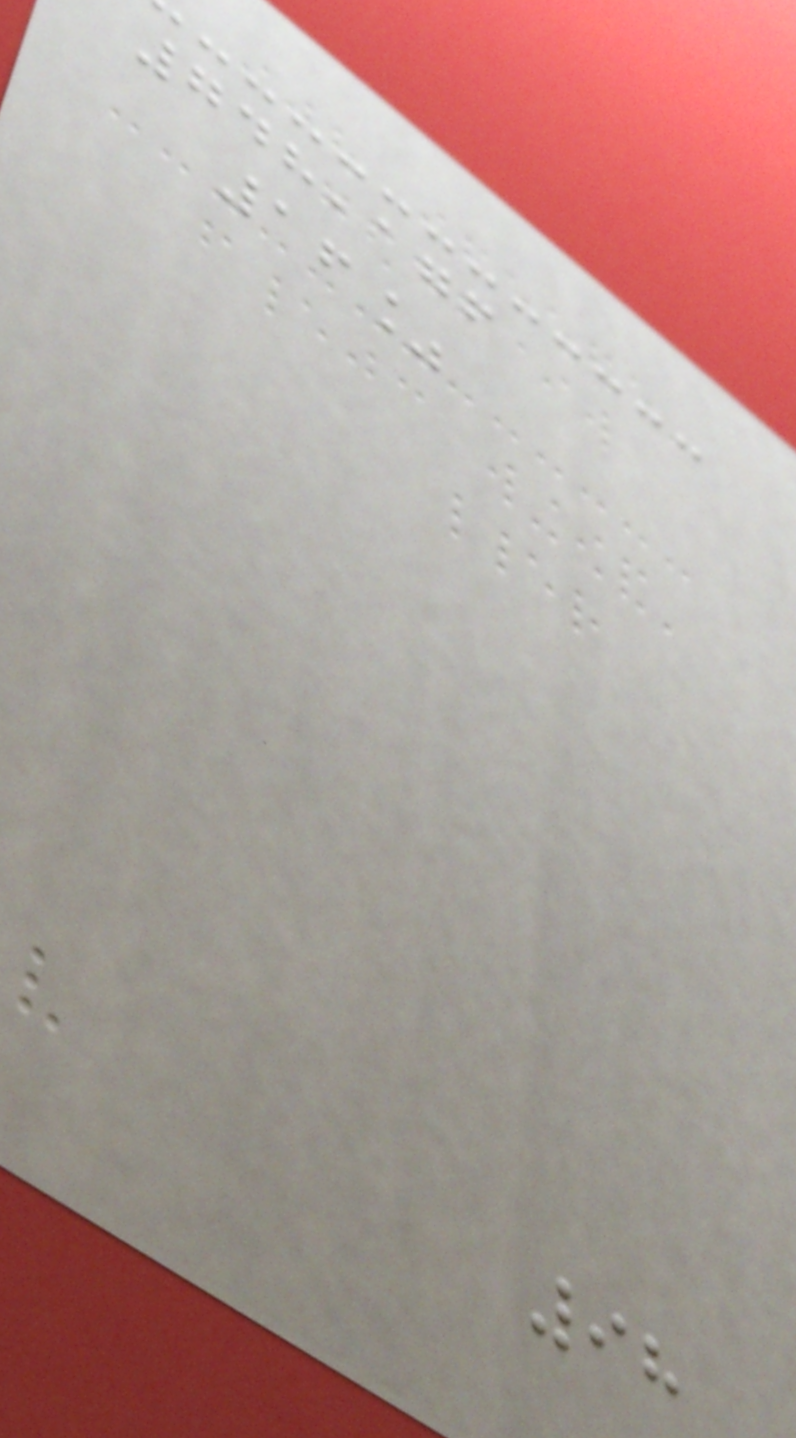748,176
16%
98
